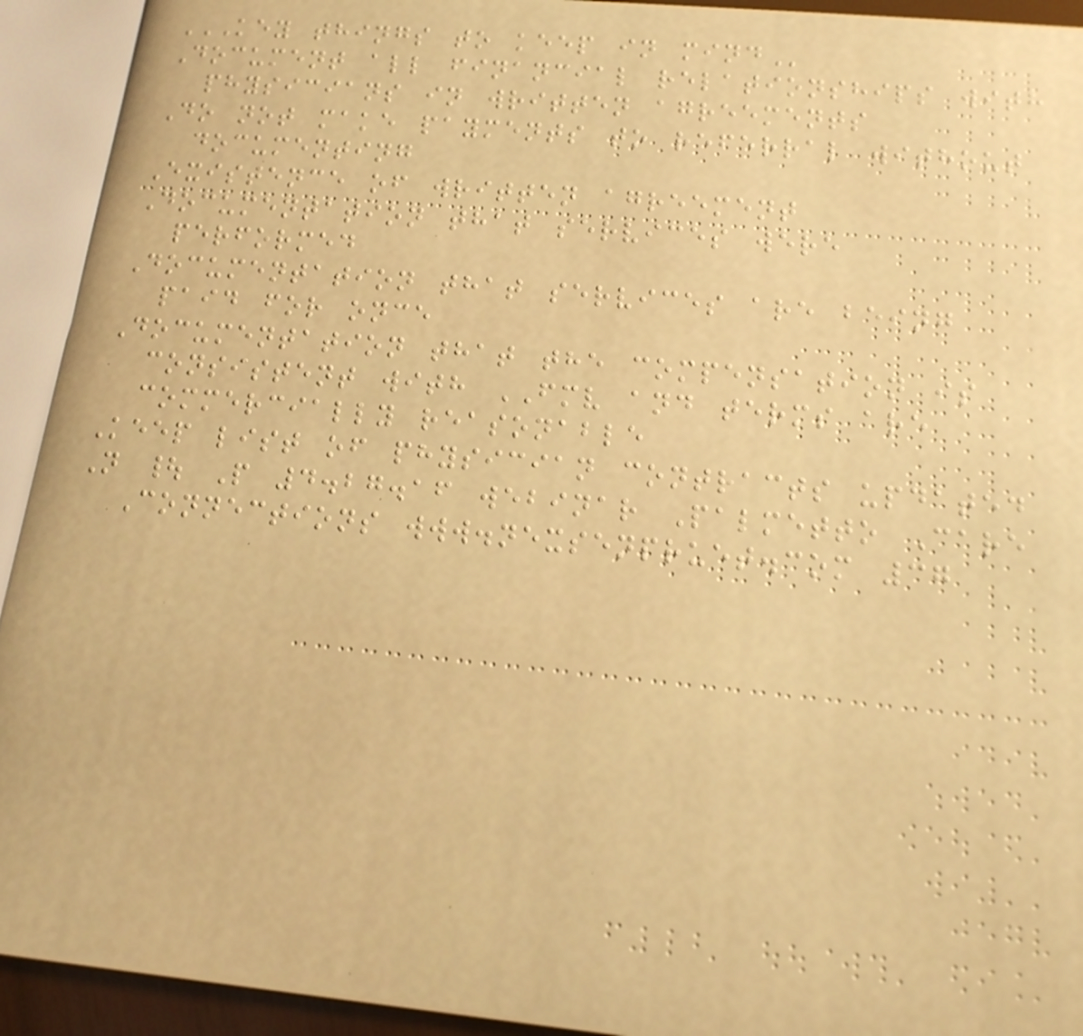KEY THINGS TO KEEP IN MIND
Document all financial relationships with
physicians in written agreements
Do not make payments to referral without
documenting
Existence of written agreement
Documentation that services were
performed
Documentation that services are being
paid for once
Documentation that the compensation is
consistent with FMV and terms are
commercially reasonable
Keep list of physician contracts updated
N | P 4.27.16 webinar Palmetto Care
Connections www.nexsenpruet.com 37
